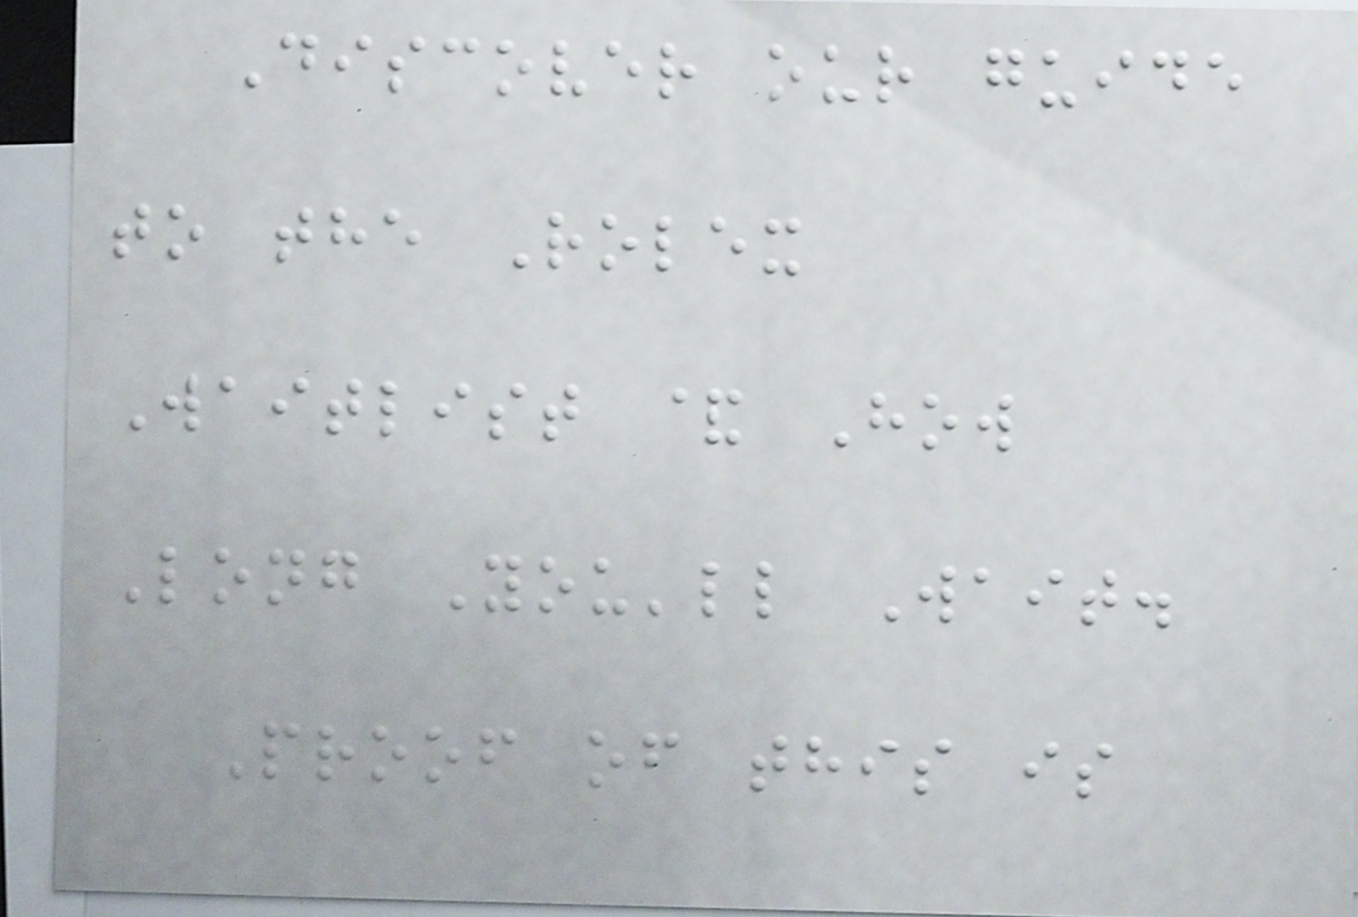Discover our guide
to the Rolex
Waitlist & How
Long You'll Wait.
Proof of this is
